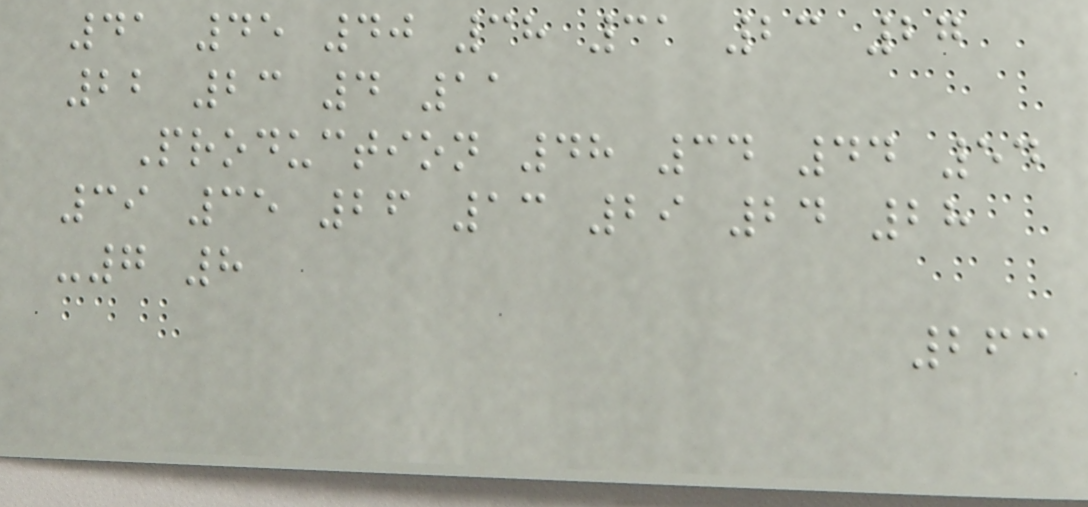41 45 40 38 31 23 27
22 23 4 11
Production 48 34 44 54
39 35 26 13 29 24 28
-7 8
263
